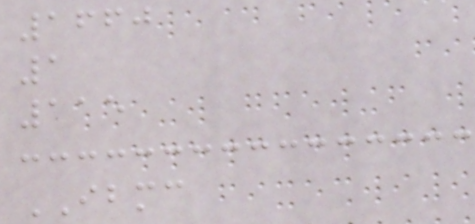1660
1
115
IBMC
